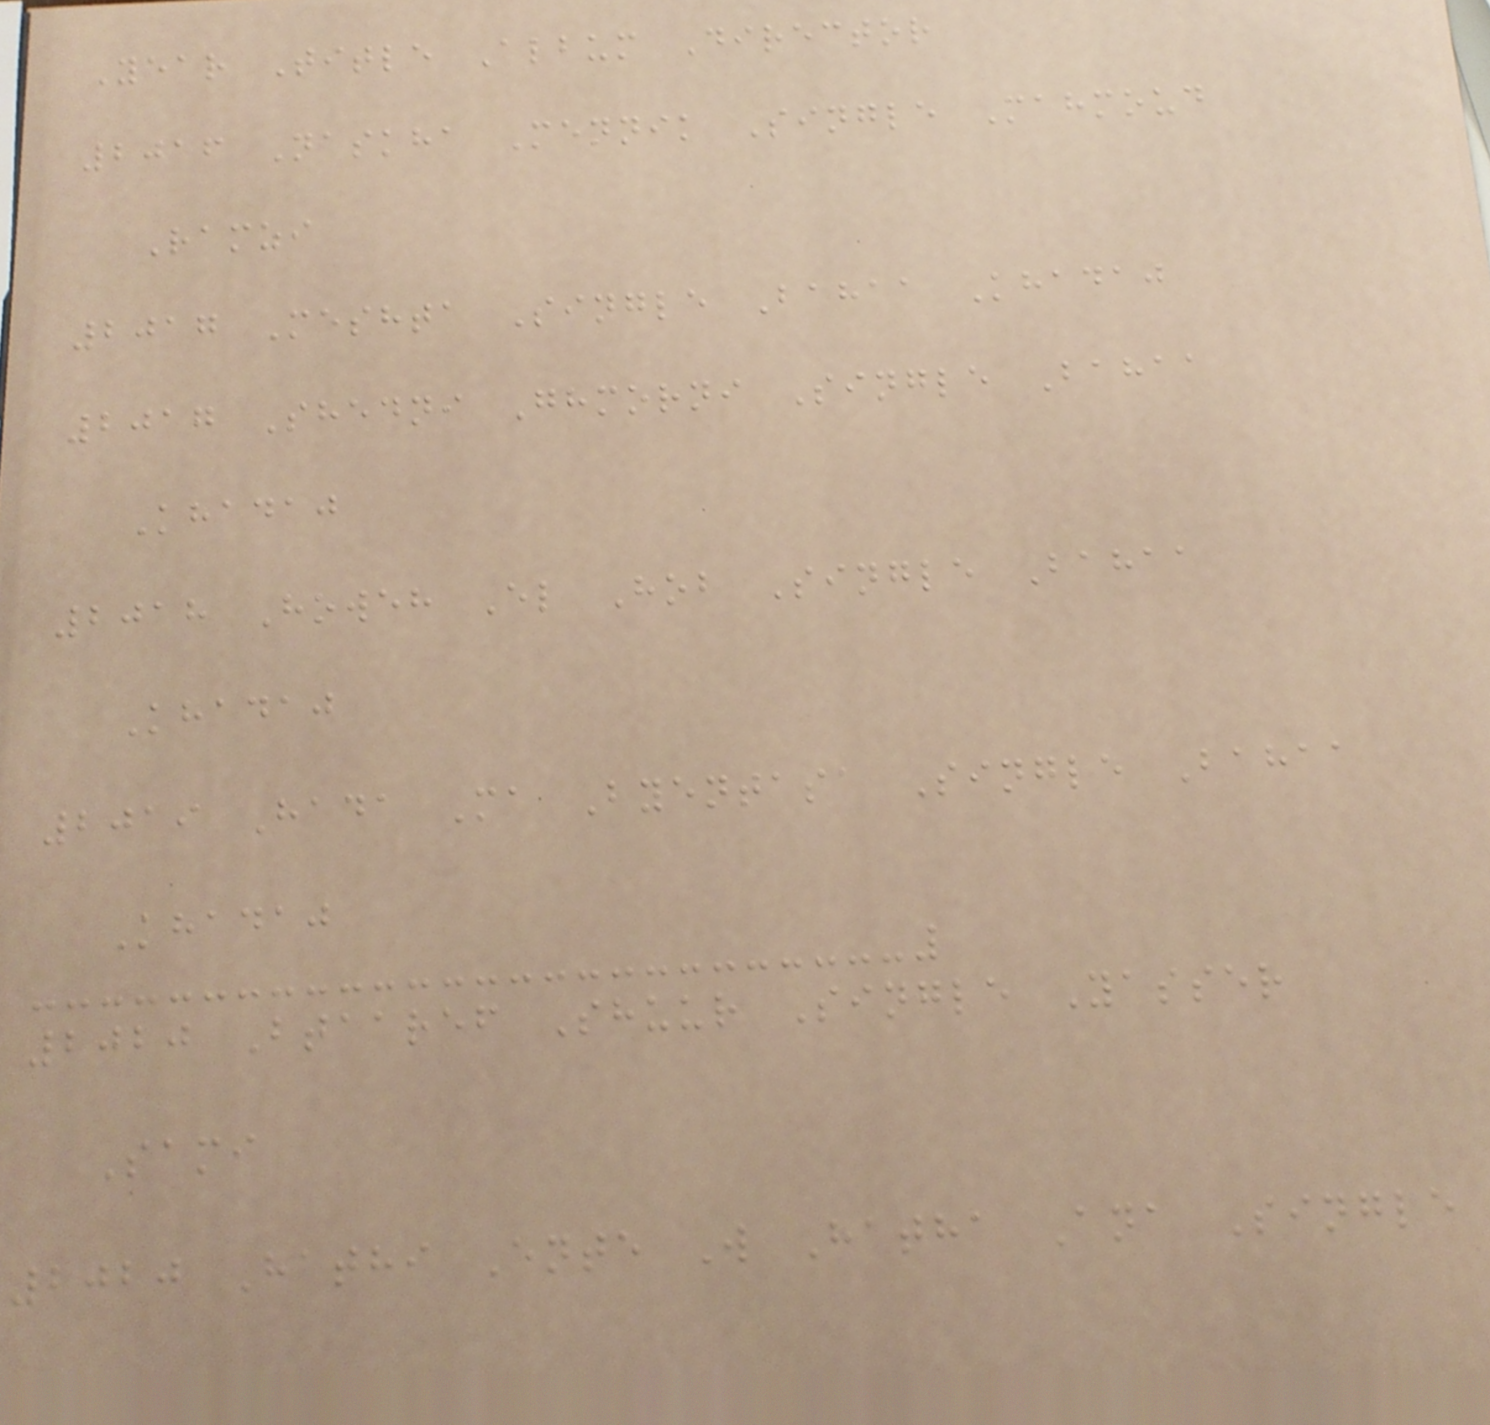Year Title Album Director
2016 Naskha Mennik Single Mahmoud
Ramzi
2017 Meshta Single Bahaa Khadaj
2017 Shedni Ghmorni Single Bahaa
Khadaj
2018 Howeh El Hob Single Bahaa
Khadaj
2019 Hada Ma Byentasa Single Bahaa
Khadaj
2020 Btaaref Shuur Single Yasser
Sami
2020 Hathi Ente W Hatha Ana Single
